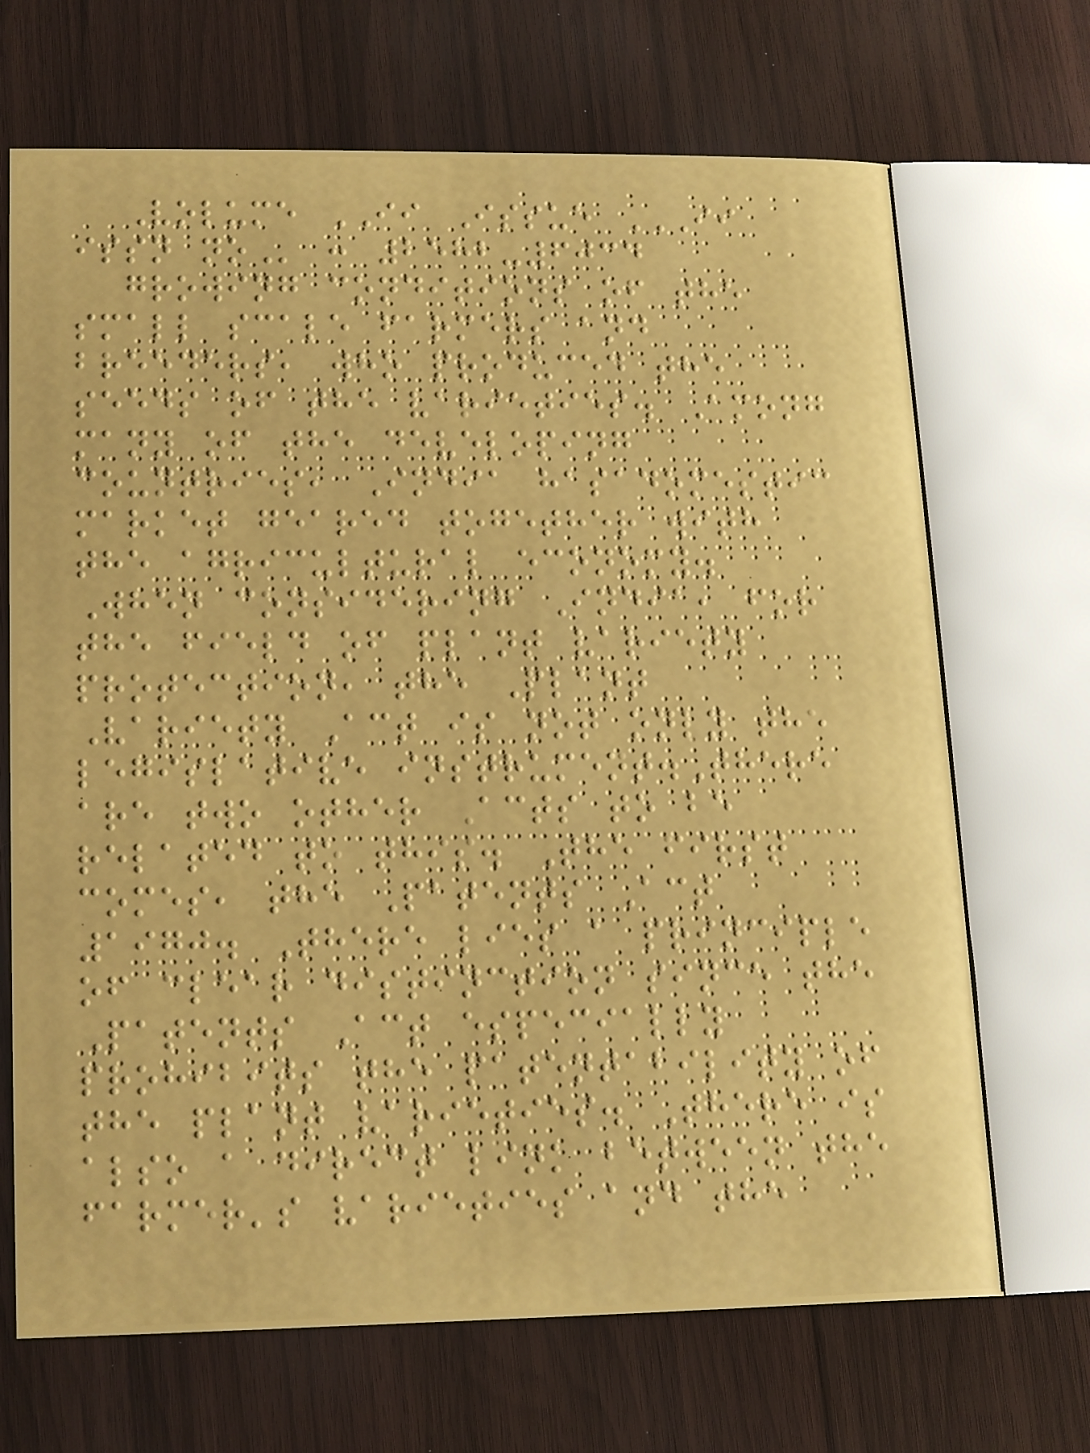Volume II Issue II
ISSN NO : 2582-6034
growing conditions of the
small scale farmers and
breeders, who produced the
seeds of the varieties. Among
many of the developing
countries, India hasadomestic
market geared together with
the agricultural economy.
When considering India, for
the field of plant variety
protection, the Plant
Variety Act is not only the
legislative instrument.There
are two other Acts to be
related to this. The first
comes, the Patents Act
1970. There lies a principle
of clear distinction since the
Patents Act especially
prohibits the patentability of
the plant varieties. There is
also a direct link between the
farmer's varieties and the
